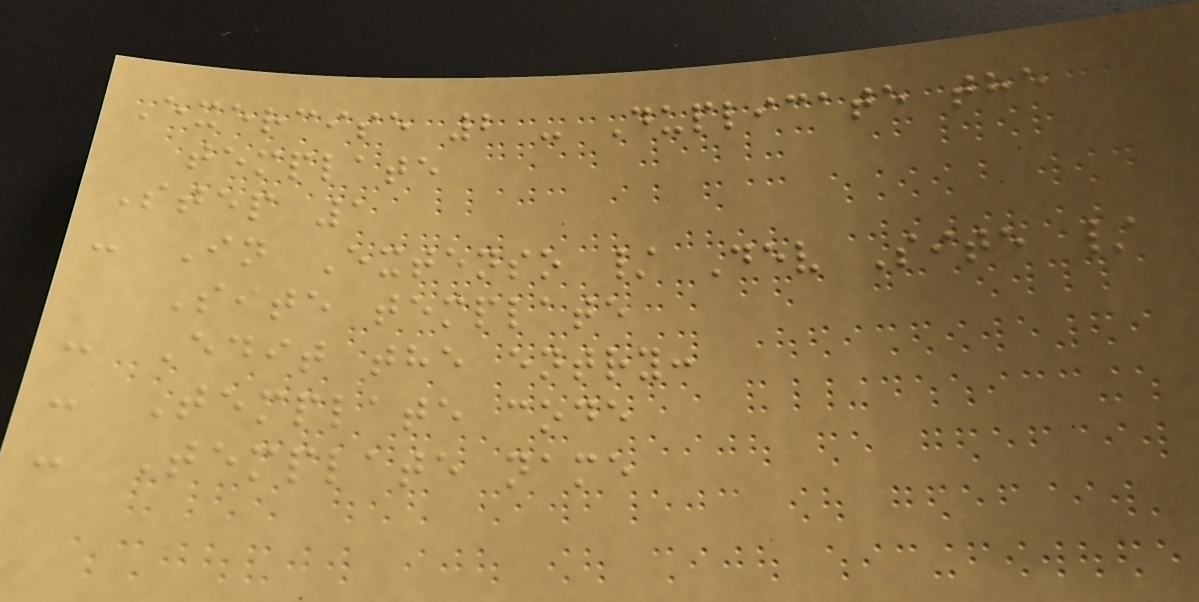Exercise 2 - Duplicate the
template
Step 1
- In Extenso / Dev Site /
Site template
- Edit the entry:
- Template code
- Template name
